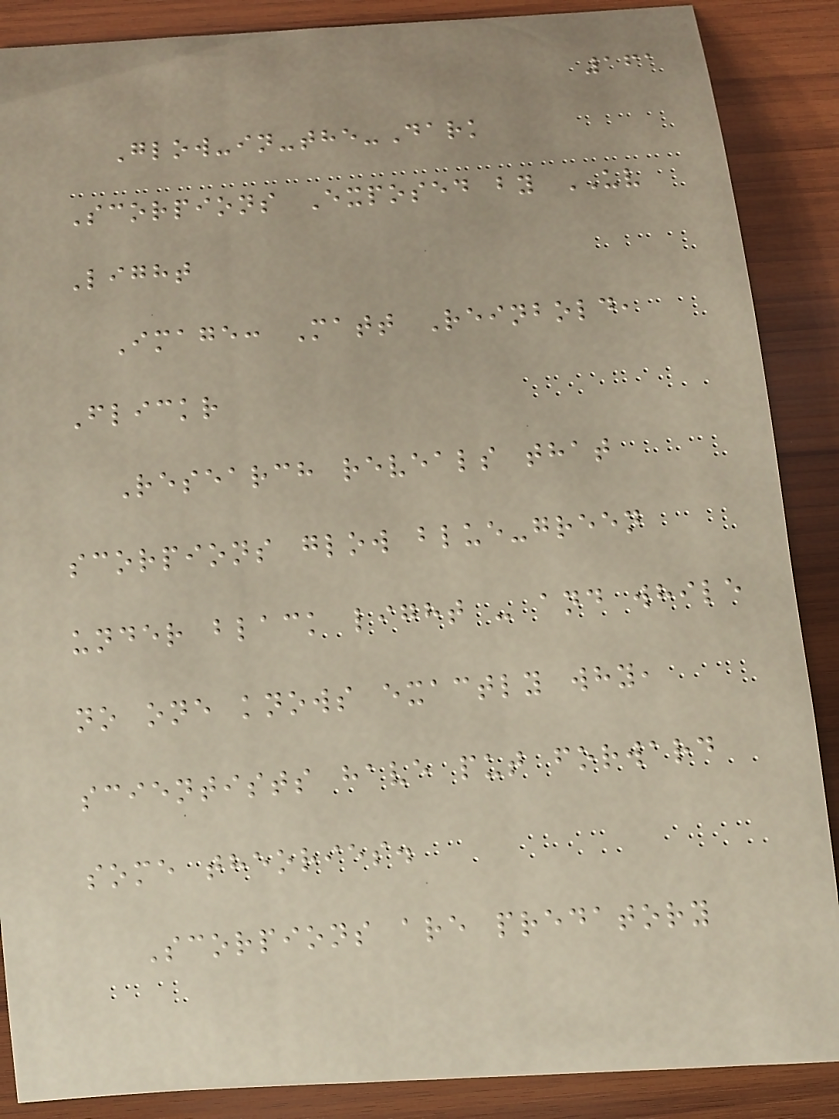161
Glow-in-the-Dark
Scorpions Exposed by UV
Light
Image: Matt Reinbold,
Flickr
Research reveals that
scorpions glow blue-green
under black light - and while
no one knows exactly why,
scientists have put forward
some theories.
Scorpions are predatory
